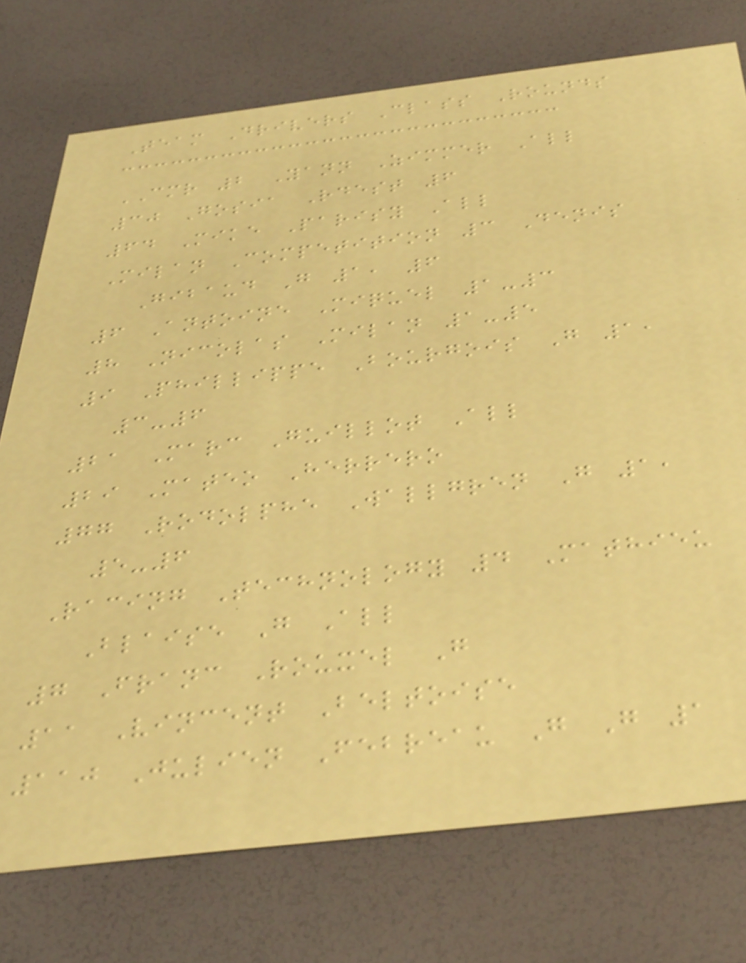Team Drivers Class Rounds
CMR 2 Yann Zimmer All
30 Gosia Rdest 6
64 Mike Parisy All
Milan Competition 3 Denis
Gibaud G 1, 6
6 Antoine Miquel 1-3
8 Nicolas Milan 1-5
9 Phillippe Bourgois G 1,
3-6
21 Marc Guillot All
29 Mateo Herrero
77 Rodolphe Wallgren G 1,
5-6
Racing Technology 4 Mathieu
Blaise G All
7 Franc Rouxel G
11 Vincent Beltoise
110 Julien Febreau G G 1
